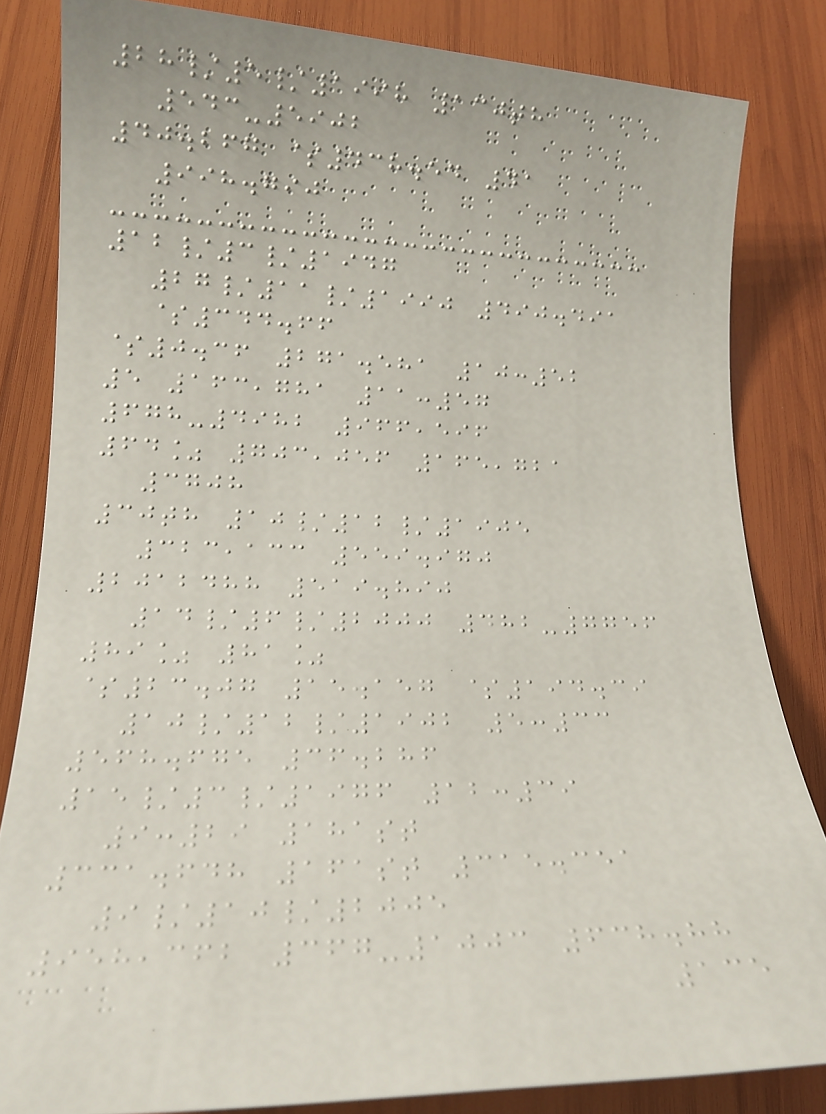28/5/1998 130th
543-5902
40.267 $438.54 41
998.790
12/3/1947
27/11/1990 490.491
$344.66
$0.36 271.581 10:52
5 163,781 11:57
678-4982 966,596
64% 703,056 165,721
3708
30th 10/12/1905
323,133 559.970
2012488 519.890
14/6/2000 482-7756
89% 81%
$23.07 15.157 $194.39
10/12/1902 5:33
568.675 36.286
15/3/1976 12:39
9:29 181st
331.648 161st 315.351
9/10/2005
958,362 367-1003 638.88
135
